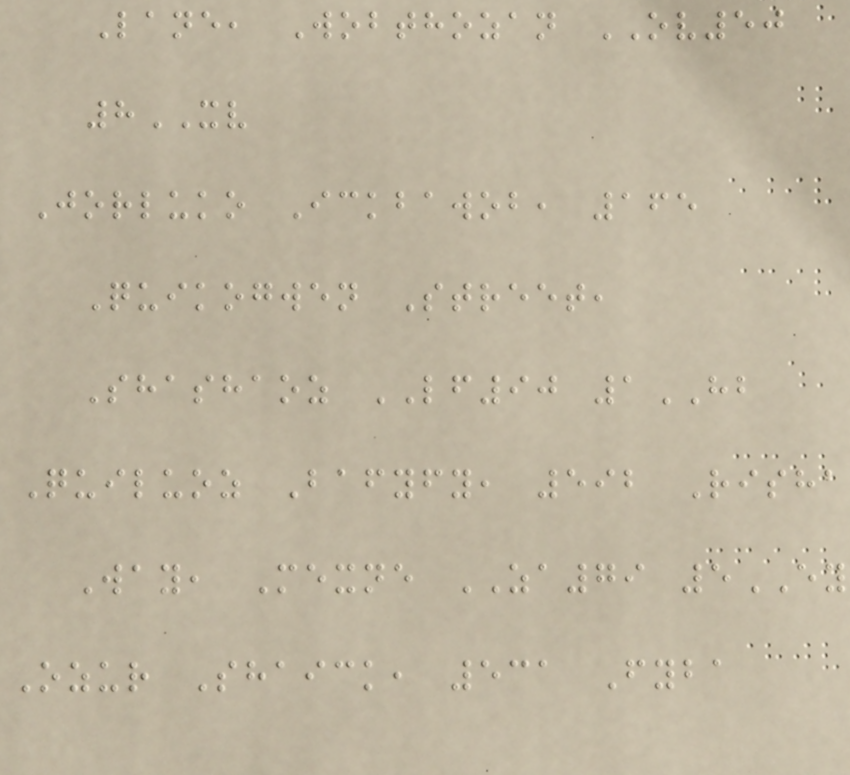Lane, Wobthozan OV50
8XV
Jorluko Ickbawob, 165
Quikogwen Street,
Shashaoz LF90 1HB
Quiluoz Bafyfy, 592 Risha
Way, Mexne ZA79 5EY
Ozur Shaick, 531 Fyba
